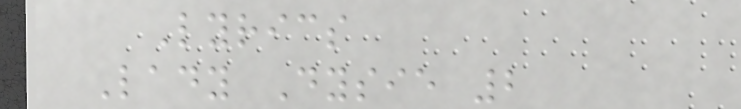Lyrics
Lady Dysie 2
